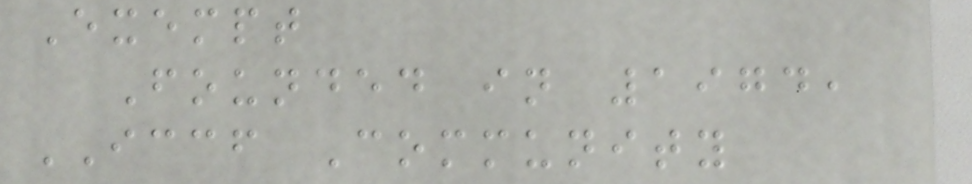Exempt
Founded in 1974,
ICCF Community
